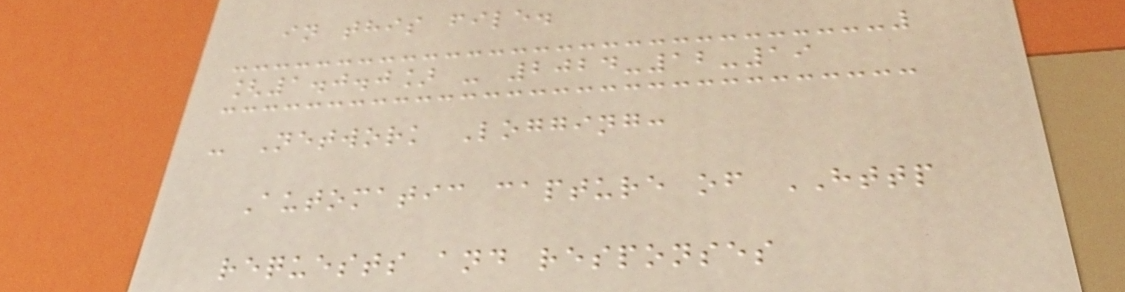in this file.
[1.0.0] - 2024-12-19
- Network Logging:
Automatic capture of HTTP
requests and responses
